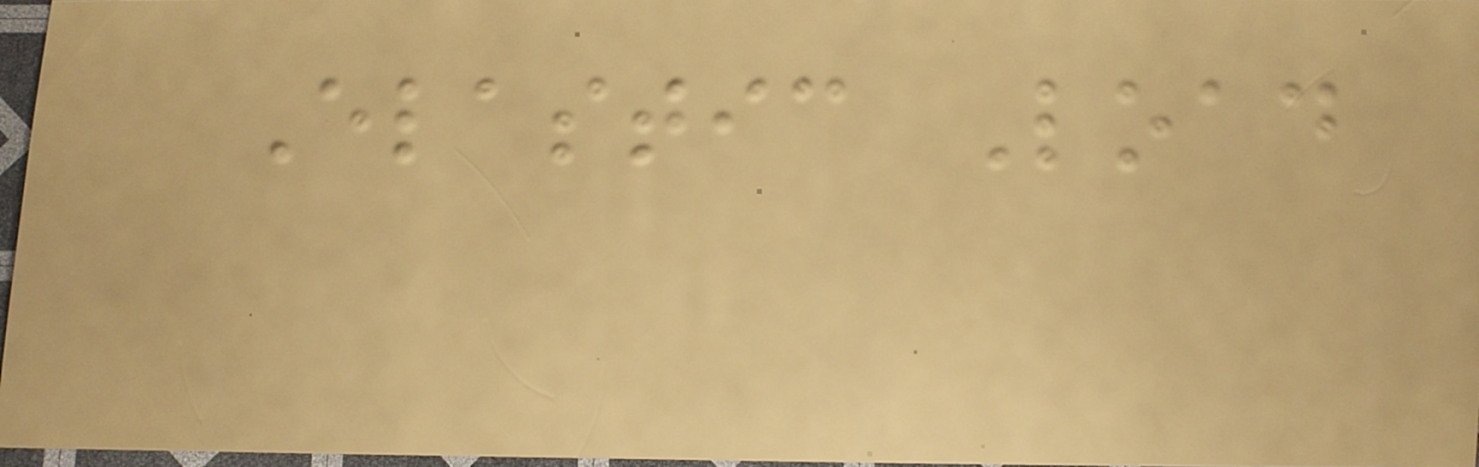Elastic Load
